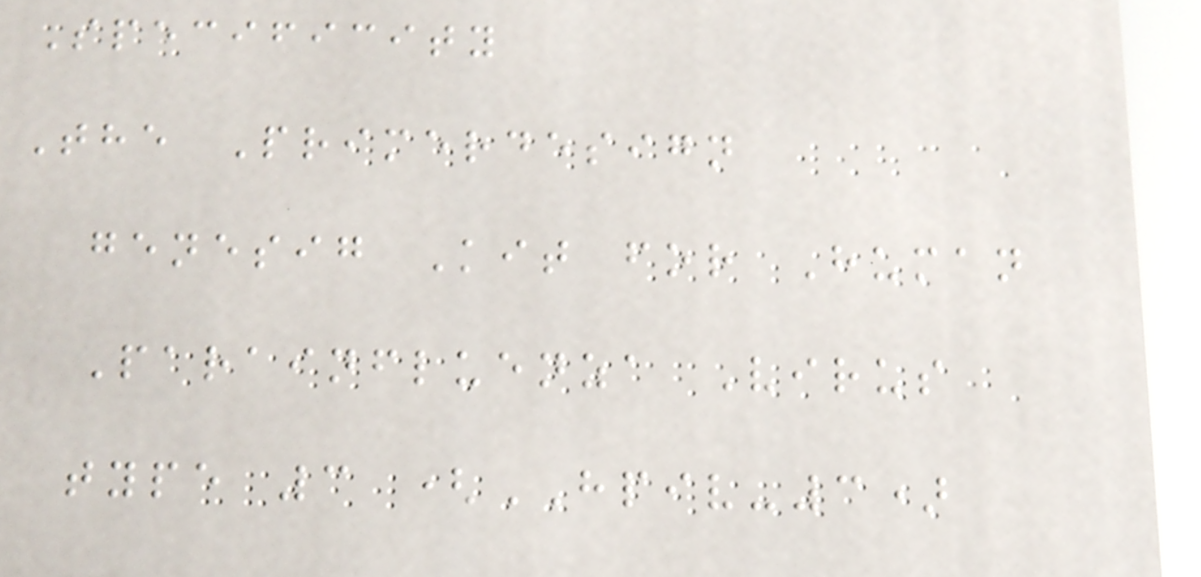Specificity
The Primerdesign
genesig Kit for Human
Parainfluenza Virus
type 3 (HPIV-3)
